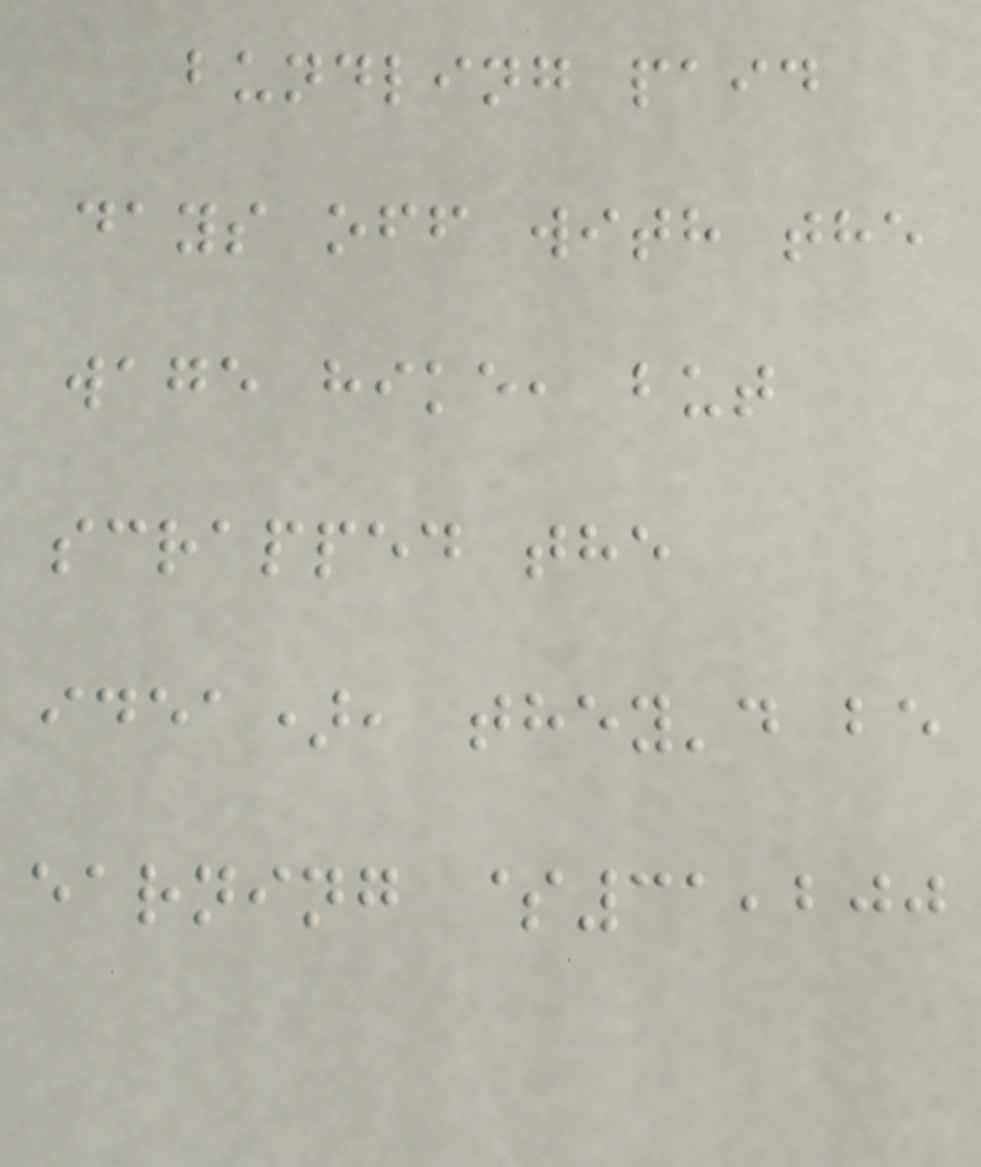bundling paid
days off with the
wage hike, but
scrapped the
idea), they'd be
earning $31,200
